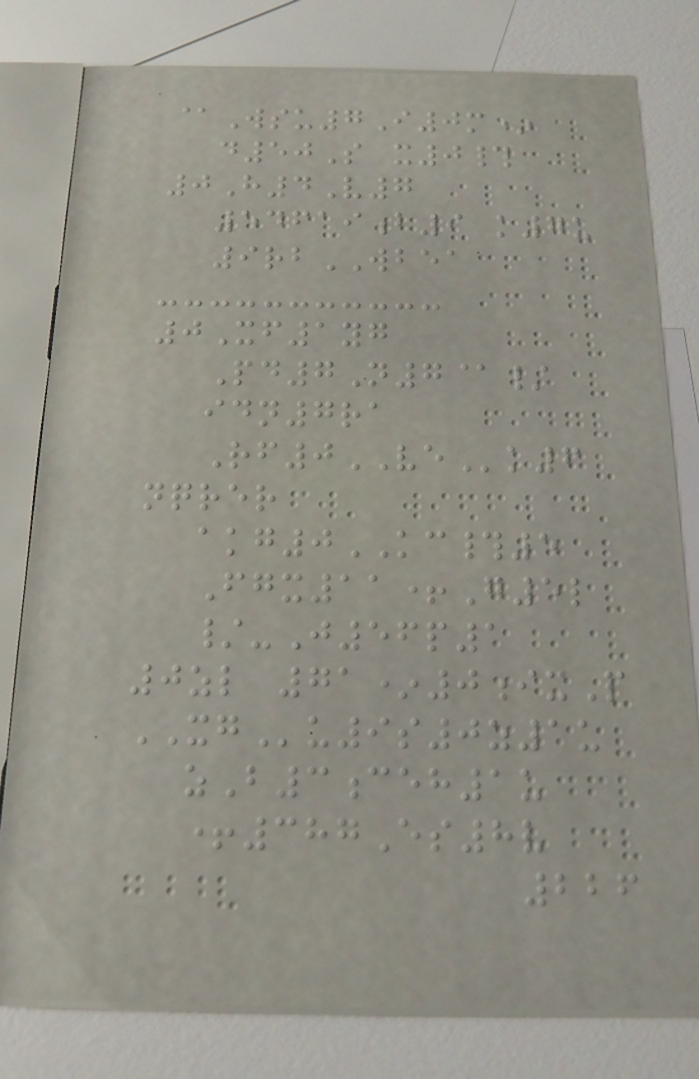@Wsu7I0m*
d50S x0#
0H4V7
54619b9 k7u
9rbWBEA
0Xf1yg
Pd7N7@/
idn7ra
Rf0VEk6
nqrer
akg0KC#5
Fgx11+G5l
/-J56p1
0zl 71*0ixP
XGu9s0z1u
zB3ceh1u
+387Es8v
226
